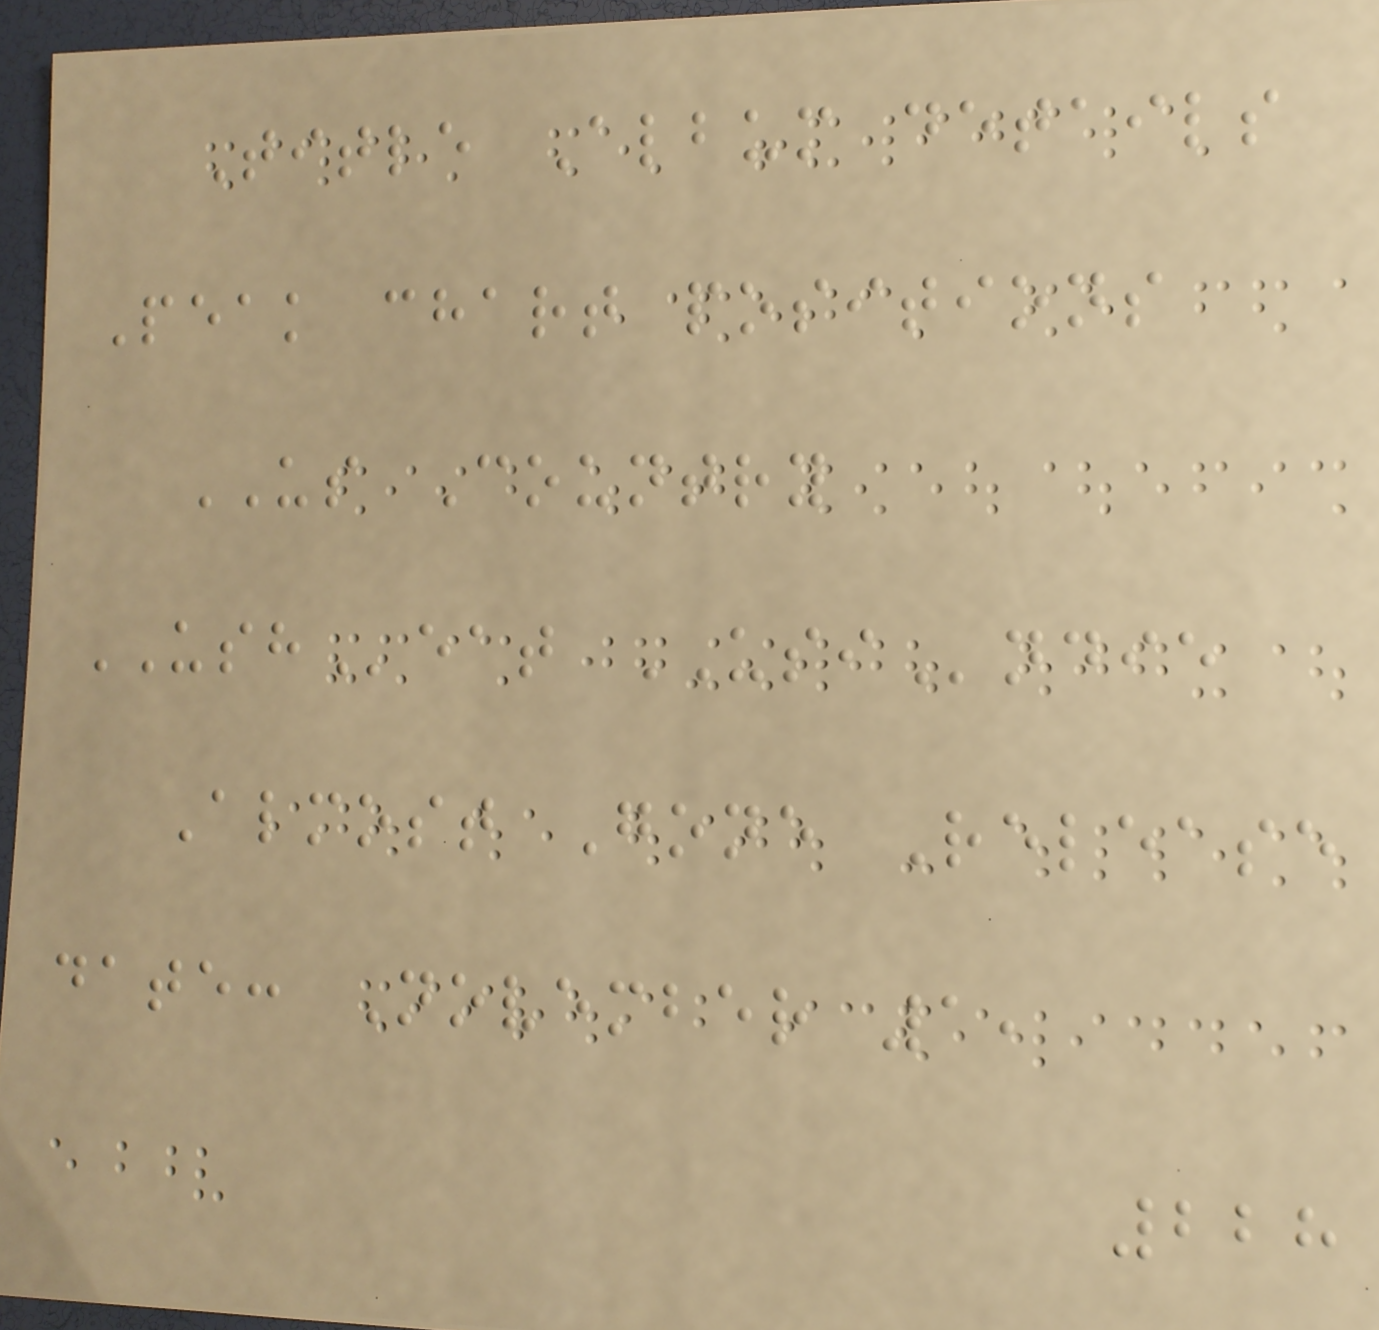Title Album details
Peak chart positions
US Country
USHeat USIndie
Almost Gone Release
date: November 1,
228
